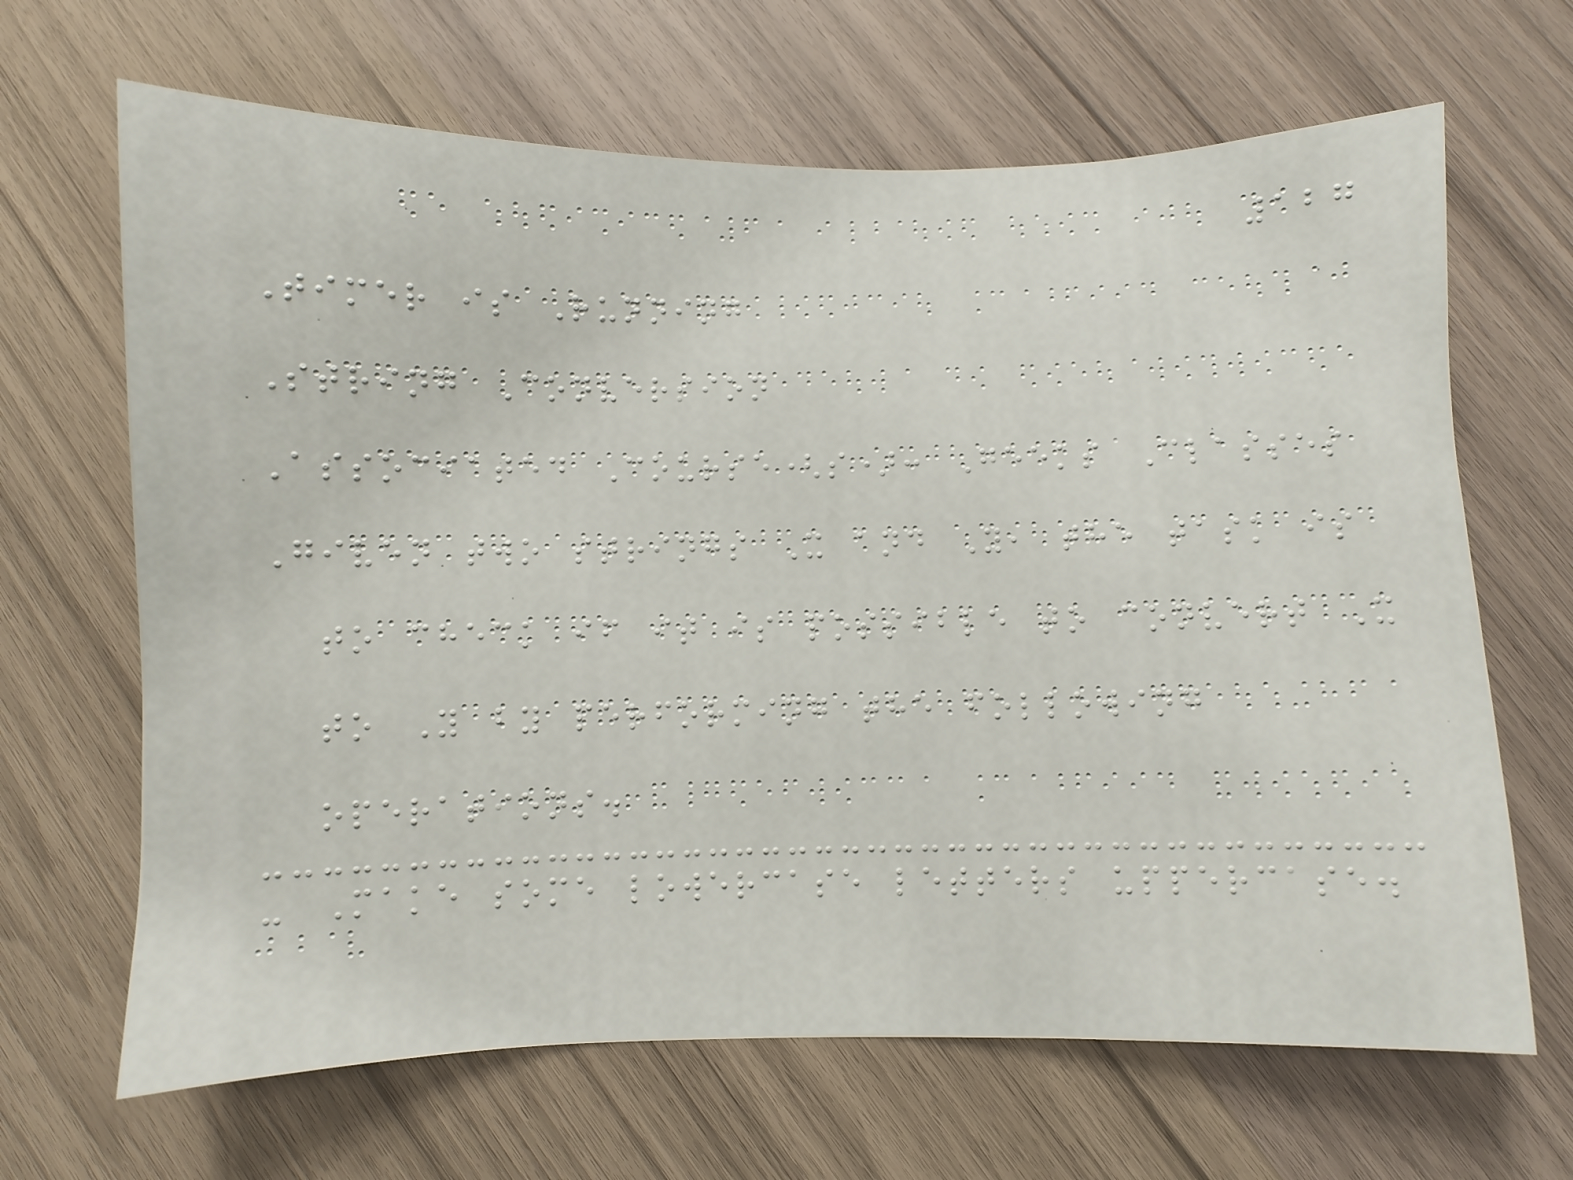127
Timer is Running
String Conversion
Associated Course(s): Geeks Classes
Given two strings X and Y, the task is
to check if it is possible to convert X
to Y by performing the following
operations.
- Make some lowercase letters uppercase.
